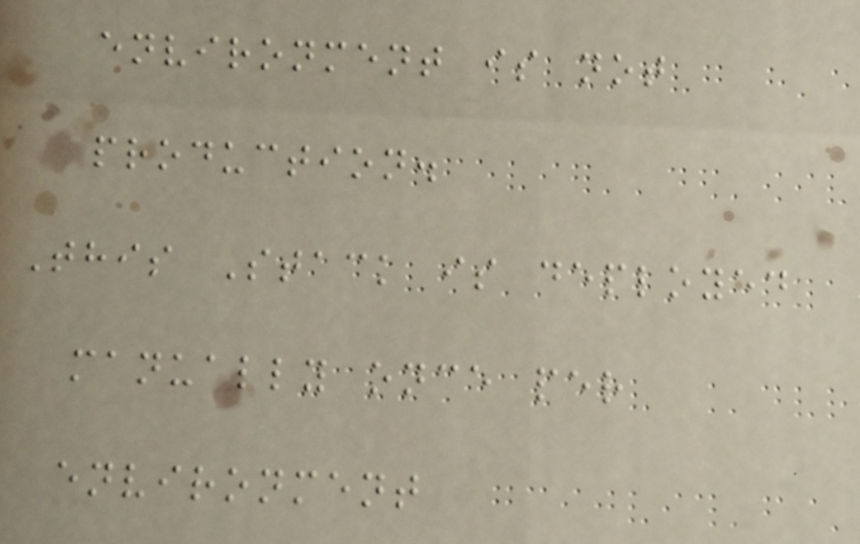environment is not
production.
This Stack is deployed
manually once per
environment
